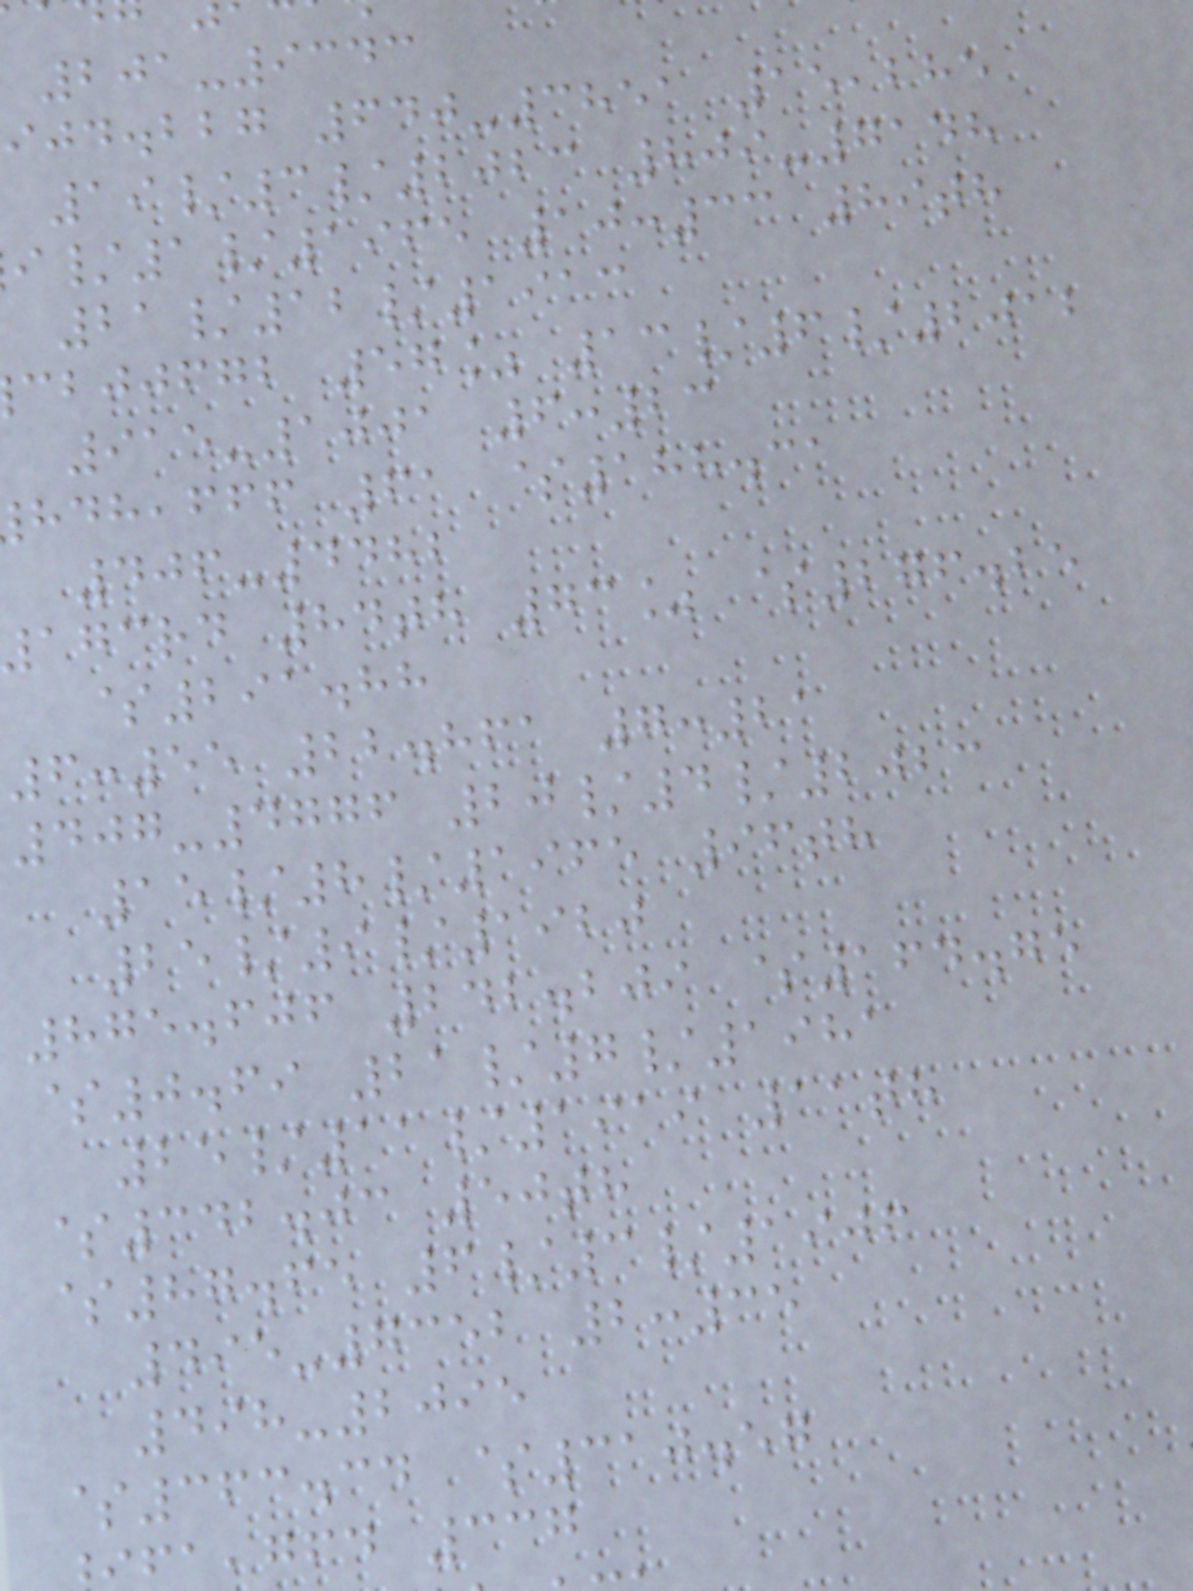201-9343
ijd.bbg 640-3851 15,285
19/3/2023 809-7148
/1/1965 10:33 89th
21/12/1913
cbjjfgb 57% 13/6/2012
915-1001 6:23
,fff 61 $188.31
406-4482
agcrd 84th 73% $276.25
$291.88
6:55 22.861 7:21
407-4776 20/4/2023
15/8/1965 96th
25/9/1920
875.606 242.209 $164.75
$0.69 21/7/1981
25/11/1919 11th
$342.03 50th
$87.65 6/3/1906
495-7352 2:35
498-2095
$363.34 $310.57
,gfd 337
